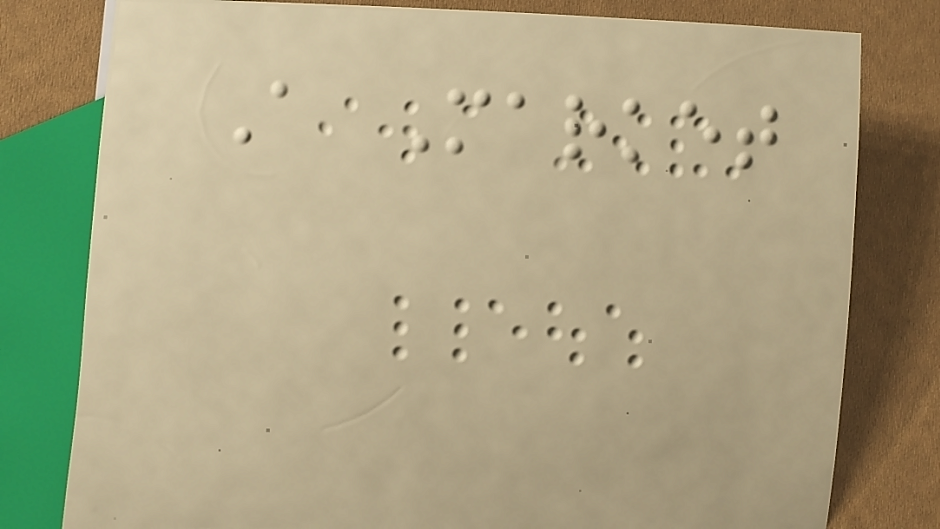A Market
